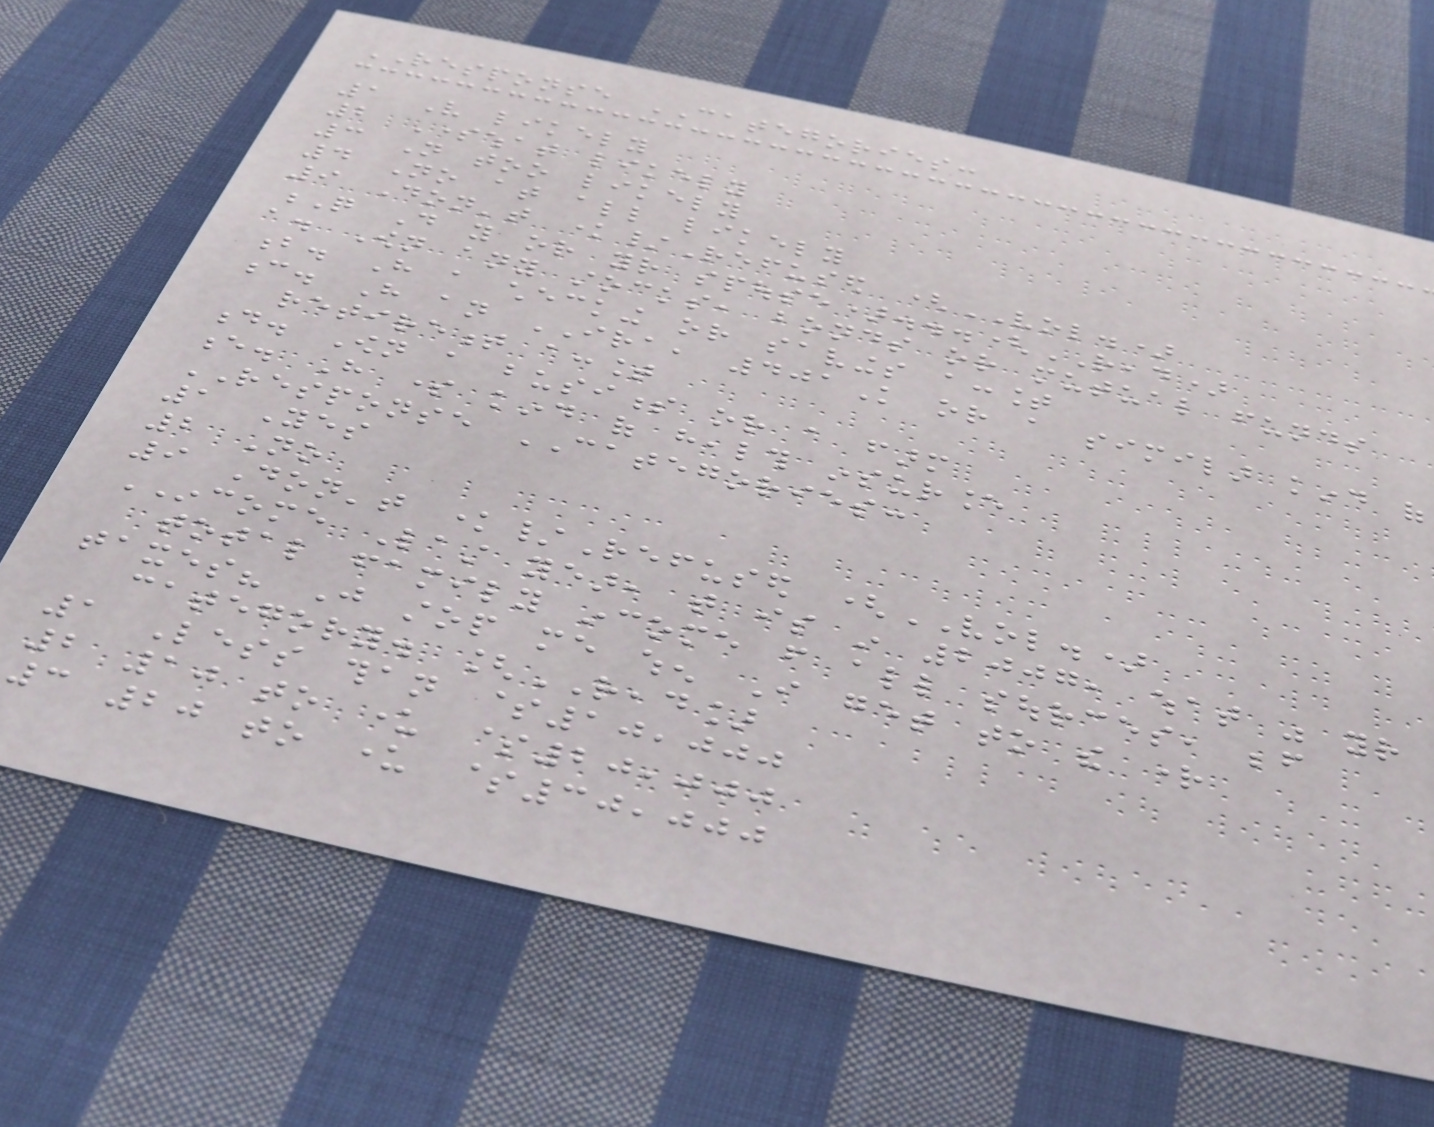RESPONSE CATEGORIES:
1 Very likely
2 Somewhat likely
3 Not too likely
4 No at all likely
9 Don't know/Refused (VOL.)
Q Do you or your spouse)...(READ)
a. Own any stocks, bonds or mutual funds
b. Have a checking or savings account
c. Have an IRA, 401K or a similar kind of
retirement account
d. Own a business or a farm
e. Have some kind of health insurance
RESPONSE CATEGORIES:
1 Yes
2 No
9 Don't know/Refused (VOL.)
INCOME Last year, that is in 2007, what was your
total family income from all sources, before
taxes? Just stop me when I get to the right
category. [READ]
1 Less than $10,000
2 10 to under $20,000
3 20 to under $30,000
